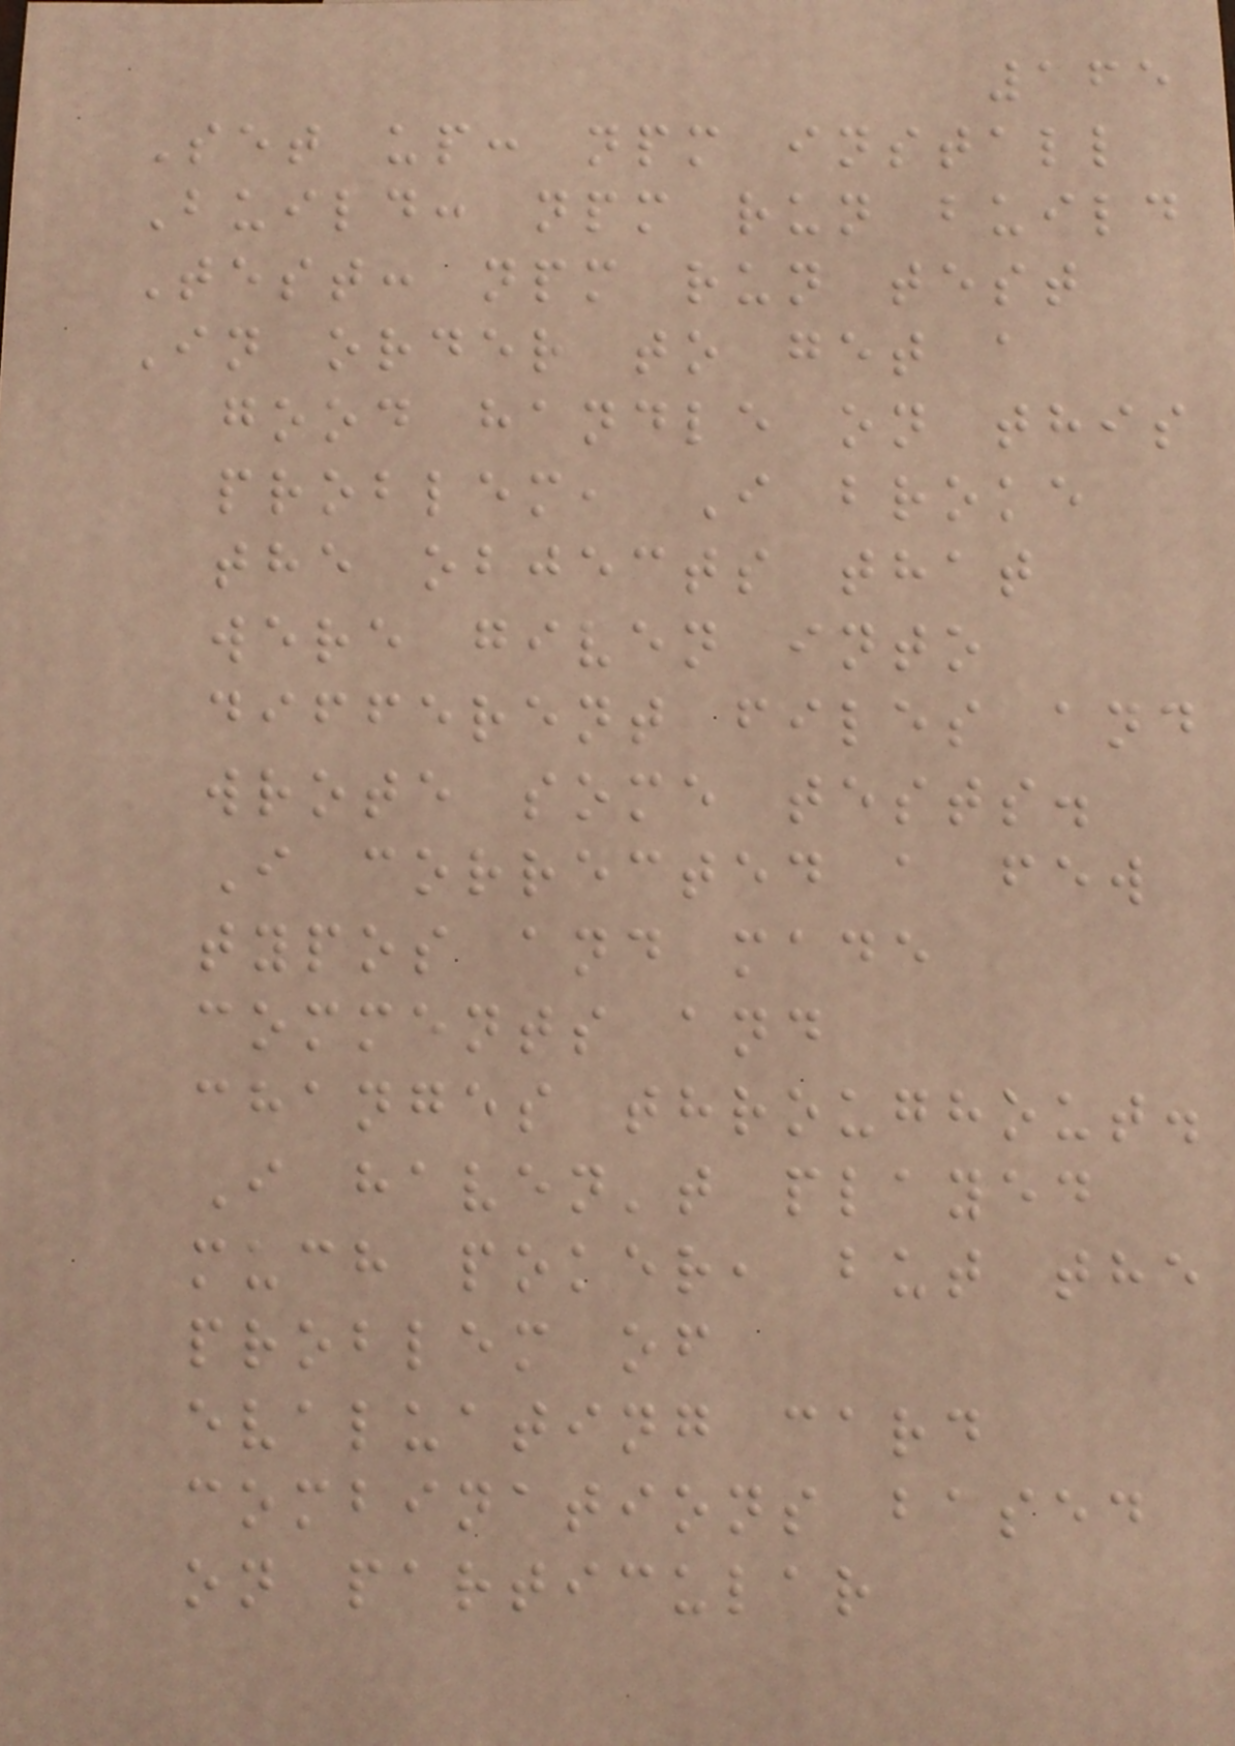165
Set up: npm install
Build: npm run build
Test: npm run test
In order to get a
good handle on this
problem, I broke
the objects that
were given into
different files and
wrote some tests.
I corrected a few
typos and made
comments and
changes throughout.
I haven't played
much poker, but the
problem of
evaluating card
combinations based
on particular
